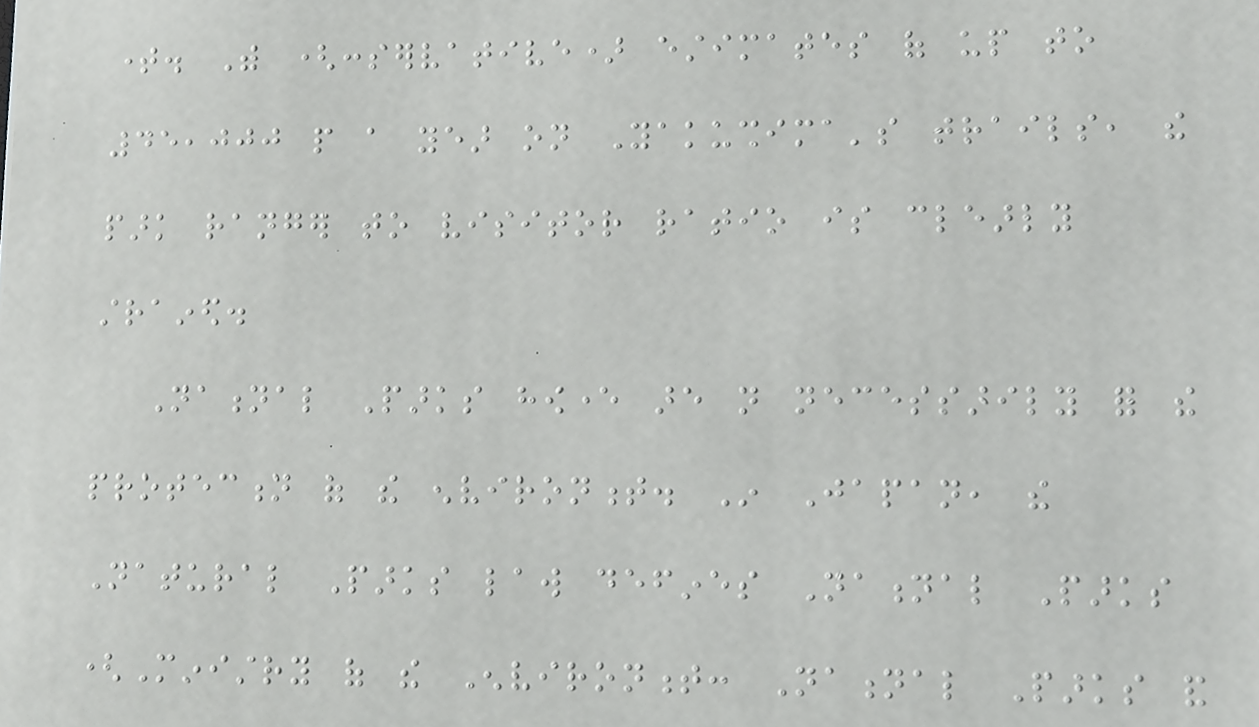time. With (conservative) estimates of up to
45,000 people a year on Yakushima's trails, the
park ranger to visitor ratio is clearly
strained.
National Parks however are not necessarily for the
protection of the environment. In Japan, the
Natural Parks law defines National Parks
(Ministry of the Environment: National Parks and
